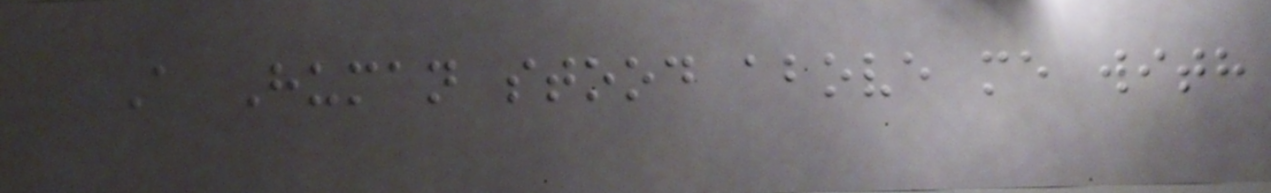A Human stood above me with
